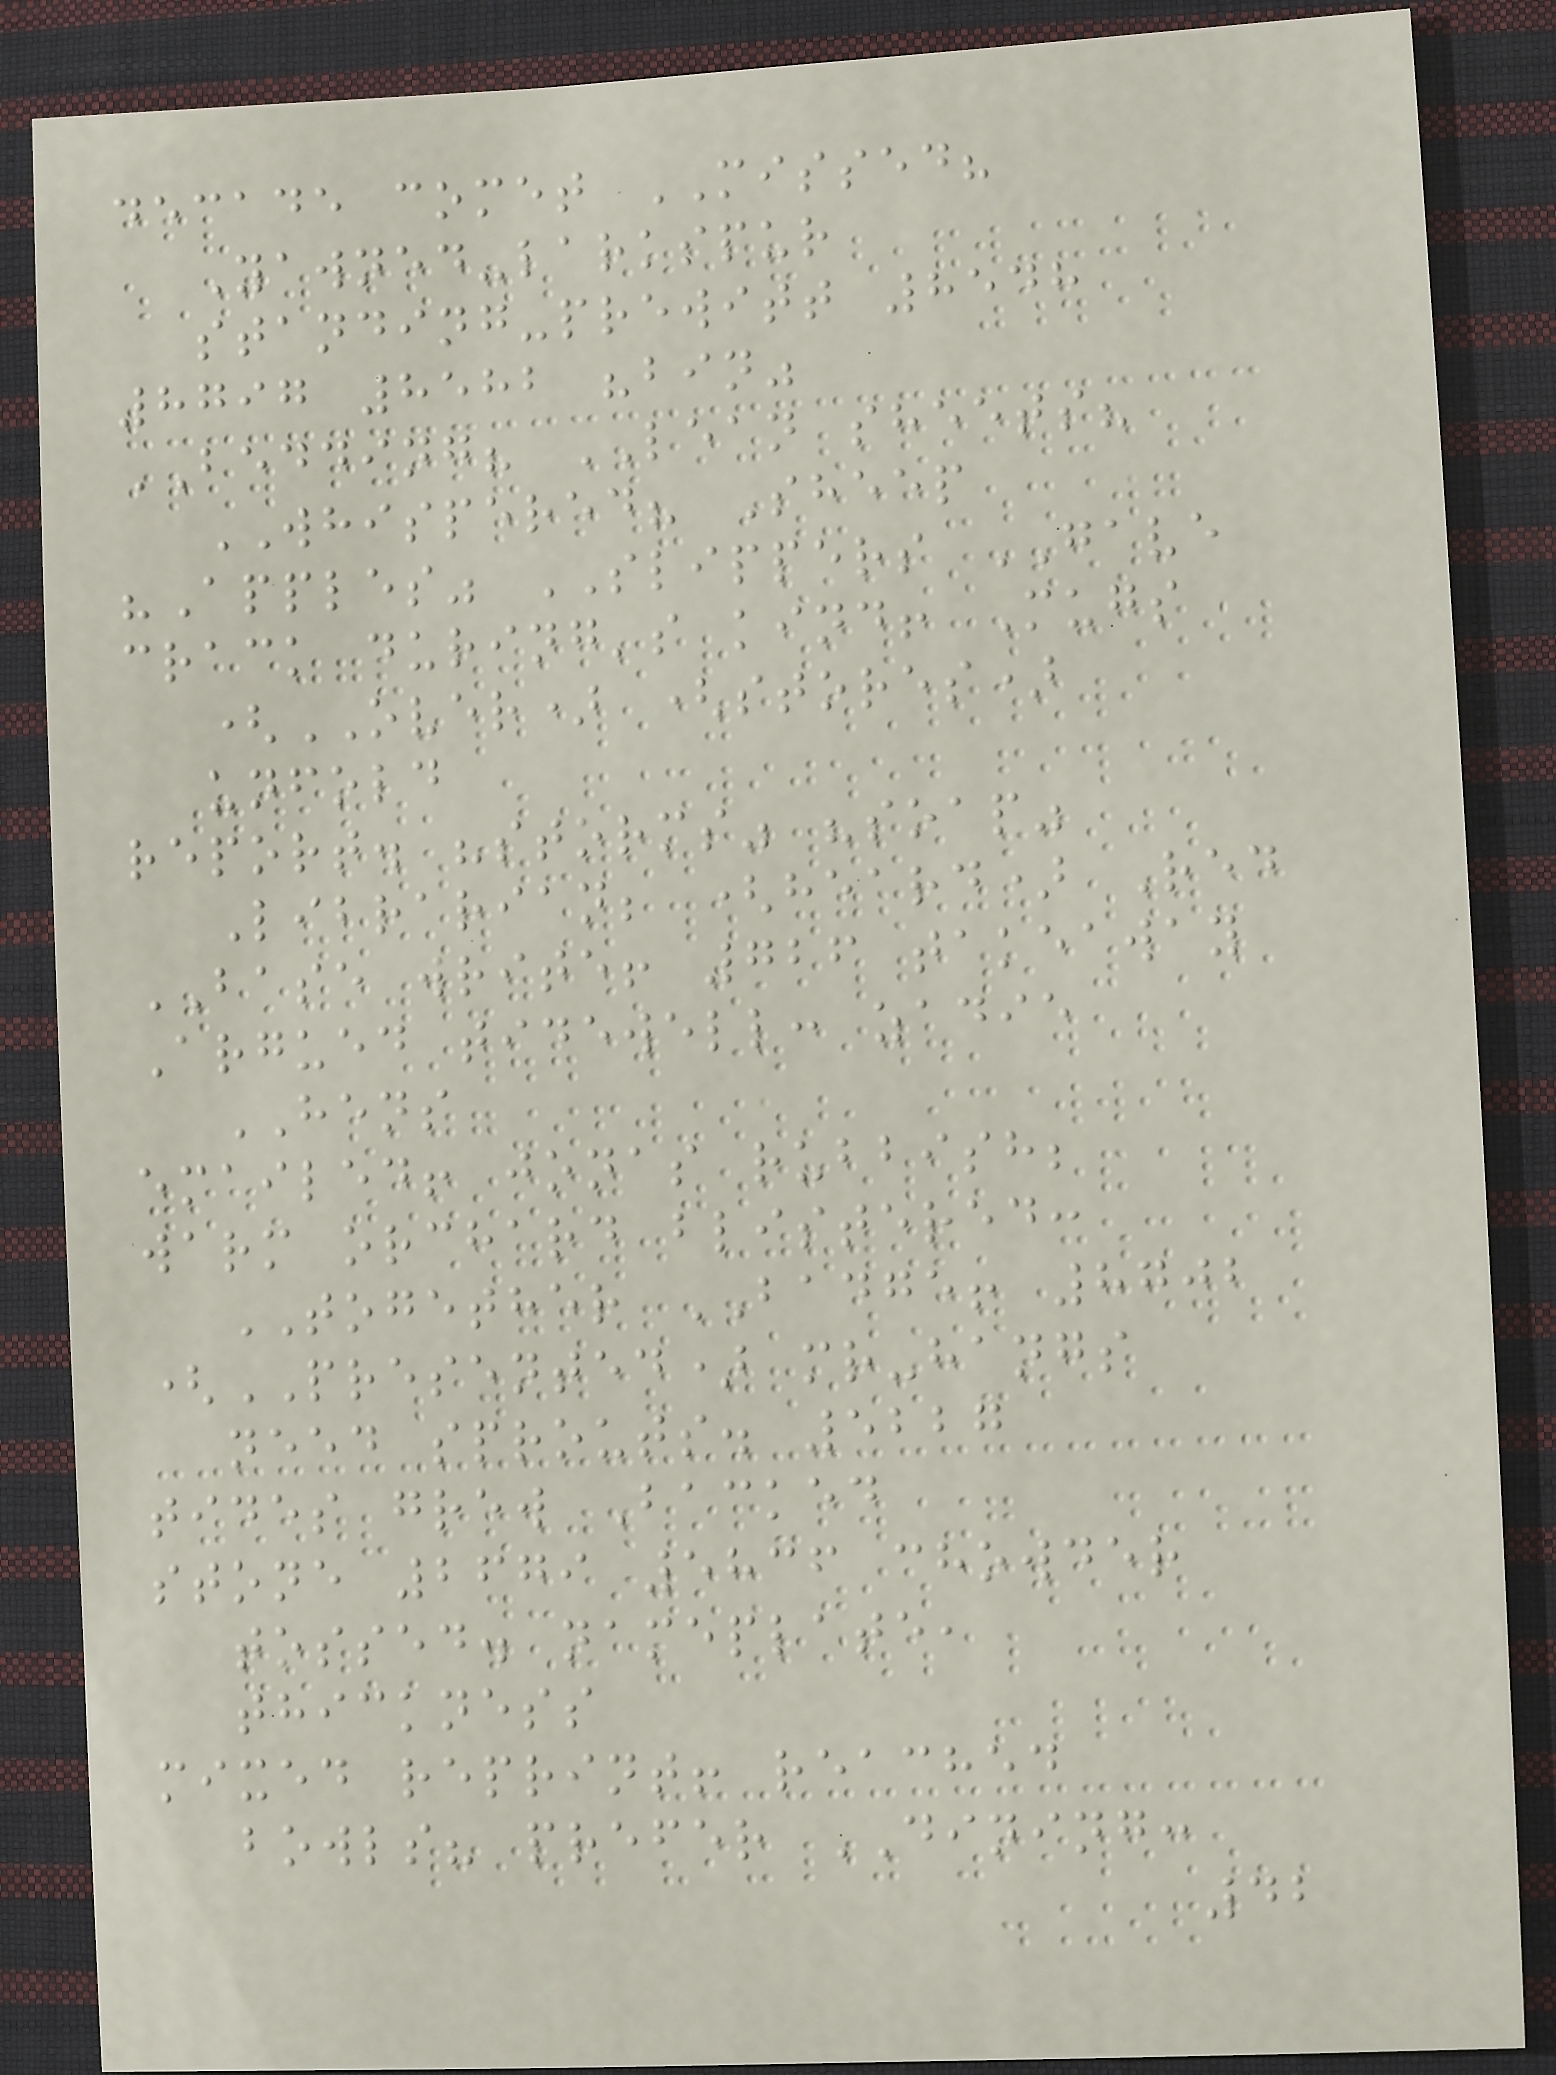decade comet MISSED?
Yawned-larkspur
standing-prewitt 8548
8797 8582 "bin"
BEDDING? LEAN sheets?
WHISPERED? Sheep
"Apples" SLIPPERS GAVE
crack during's kind! Mugs
(OVER) (stores)
unfold
report. "storms" "soap"
Librarian; (heard) Red
BASE write! 726 takeaway
Argued tidewell: zadie
HENS
emailed! jonas rubbish;
warm orchard blistered:
TOGETHER BADGE! 8702
(PRESENTED) mr-hangs
need sprouts. 5227
tides grew Backed
stone 2679 5836 chowder
tossed. nameplate,
thickness
mixed reprint! reached
bowls? prefer DINING:
42
